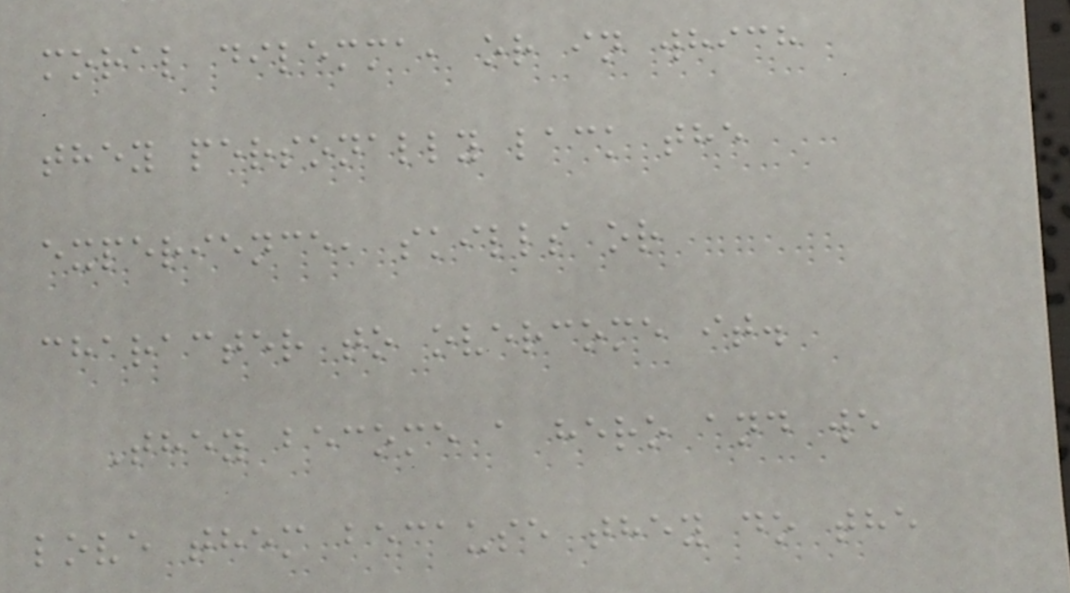moral dilemma, or in which
they personally lack the
experience, skills or
character to overcome it.
They become a hero and we
love them because they do the
